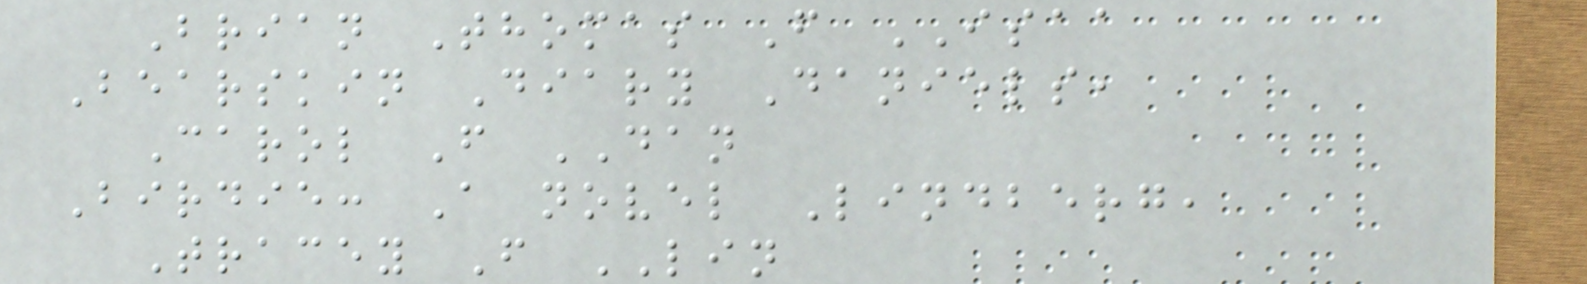Brian Thomas F ISAA
Bearskin Diary Daniels,
Carol F DAN
Birdie: A novel Lindberg,
Tracey F LIN
